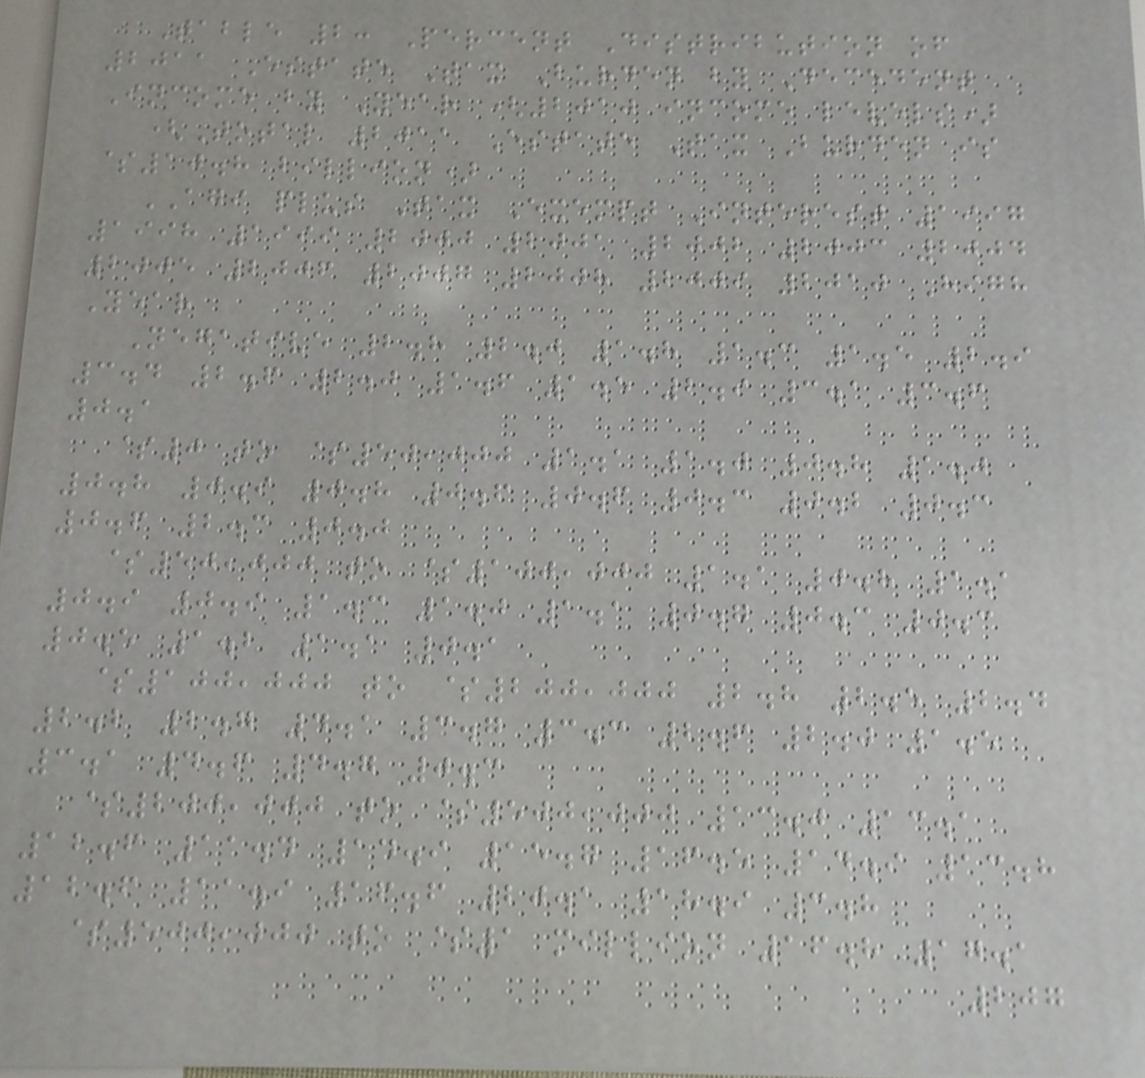Table 2: Percent Distribution of
2011 Estate Tax Burden by Decedent
Income by Year (2010 income levels)
(Total 2011 Estate Tax Burden is
$10.8 billion)
AGI plus Tax Exempt Interest 1997
1998 1999 2000 2001 2002 2003 2004
2005 2006 2007 2008 2009 2010 High
Year
Negative 2.8 2.0 1.8 1.3 1.5 2.9
3.4 2.6 2.0 1.6 1.5 2.9 3.1 3.6
0.1
$0 to $50,000 1.1 1.0 0.8 1.0
0.8 0.9 0.8 0.6 0.6 0.3 0.2 0.3
0.6 2.3 0.0
$50,000 to $100,000 1.1 0.8 1.1
0.9 0.9 1.3 1.0 1.1 0.7 0.3 0.3
0.5 1.2 1.1 0.1
$100,000 to $200,000 2.8 2.5 2.4
2.2 2.7 4.1 3.7 3.3 2.6 2.0 1.5
3.1 4.6 4.7 0.3
$200,000 to $500,000 13.0 13.1
12.6 11.4 14.9 15.7 16.5 14.9 13.8
12.6 11.9 16.6 20.1 18.9 3.8
$500,000 to $1 million 16.8 17.1
207
